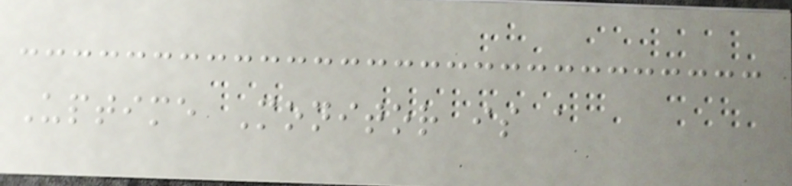Uptime Monitor is a
